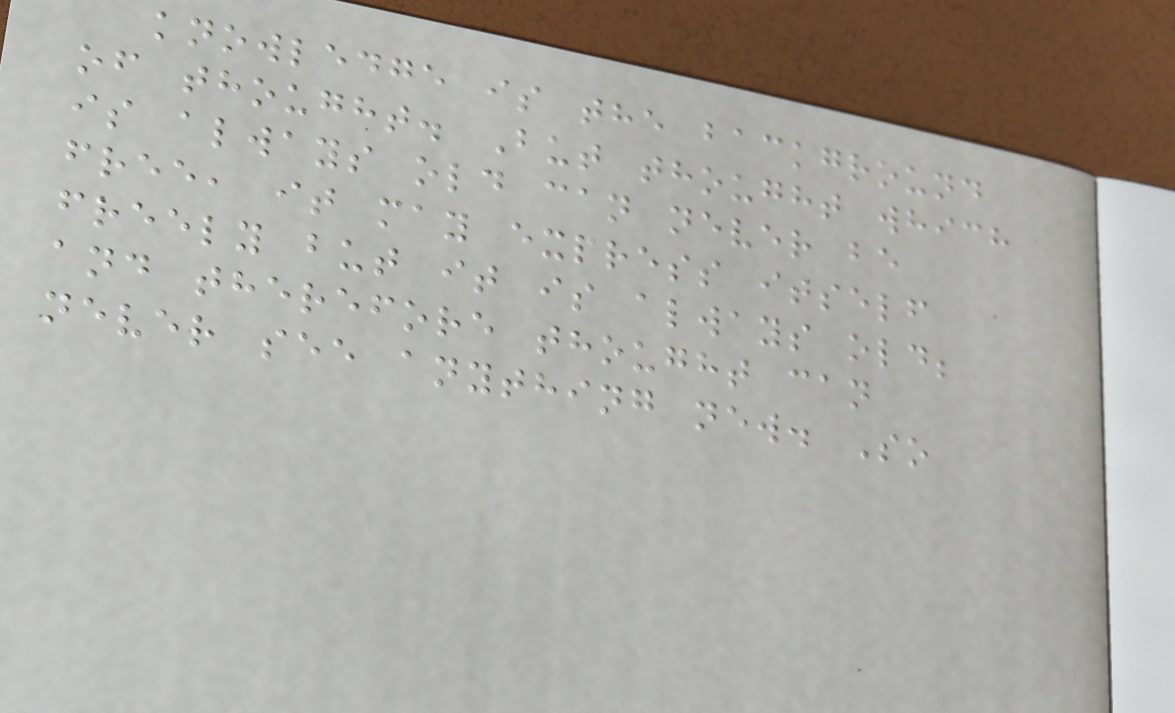knowledge is the background
of thought. But thought which
is always old can never be
free, it may express itself
freely but it is always old;
and therefore thought can
never see anything new. So
